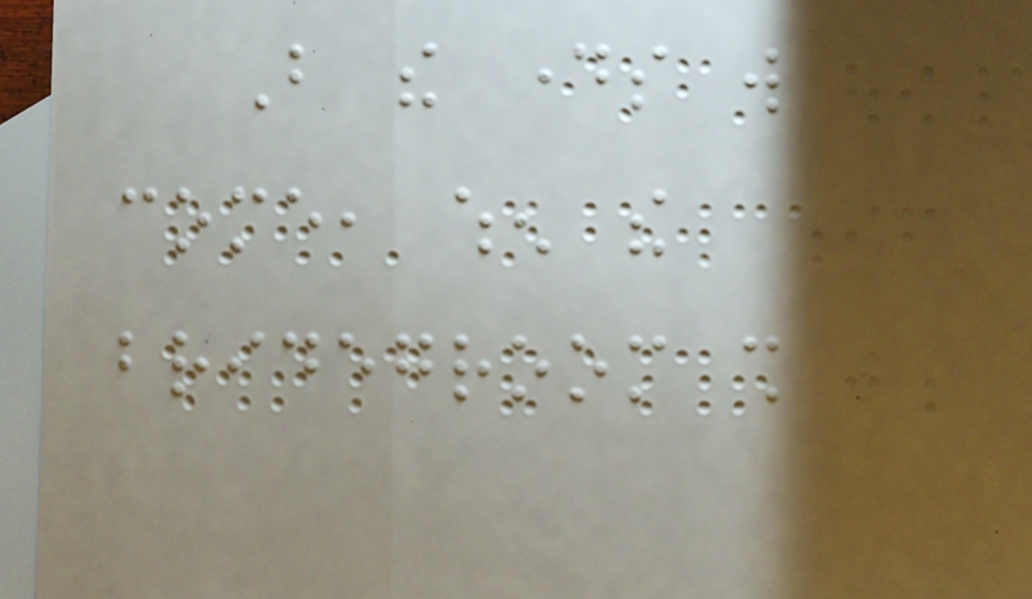But the days will
come, when the
bridegroom shall be
